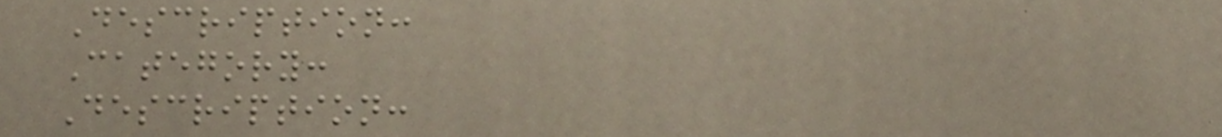Description:
Category:
Description:
